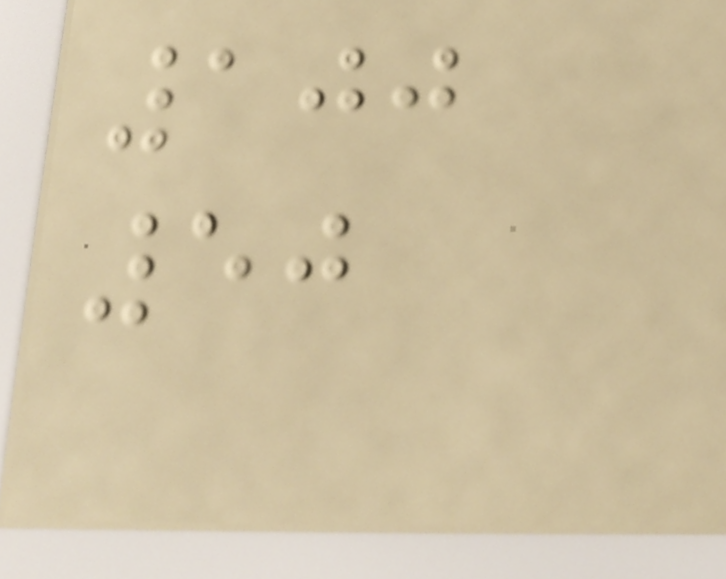100
50
